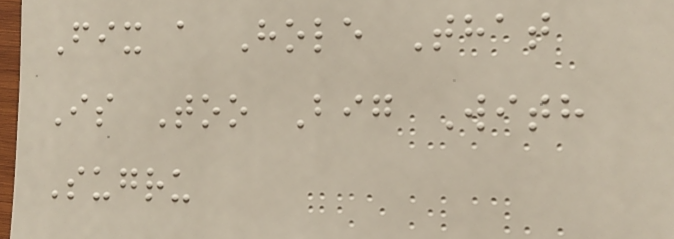Fix a Hole That
Is Too Big With
Sugru
